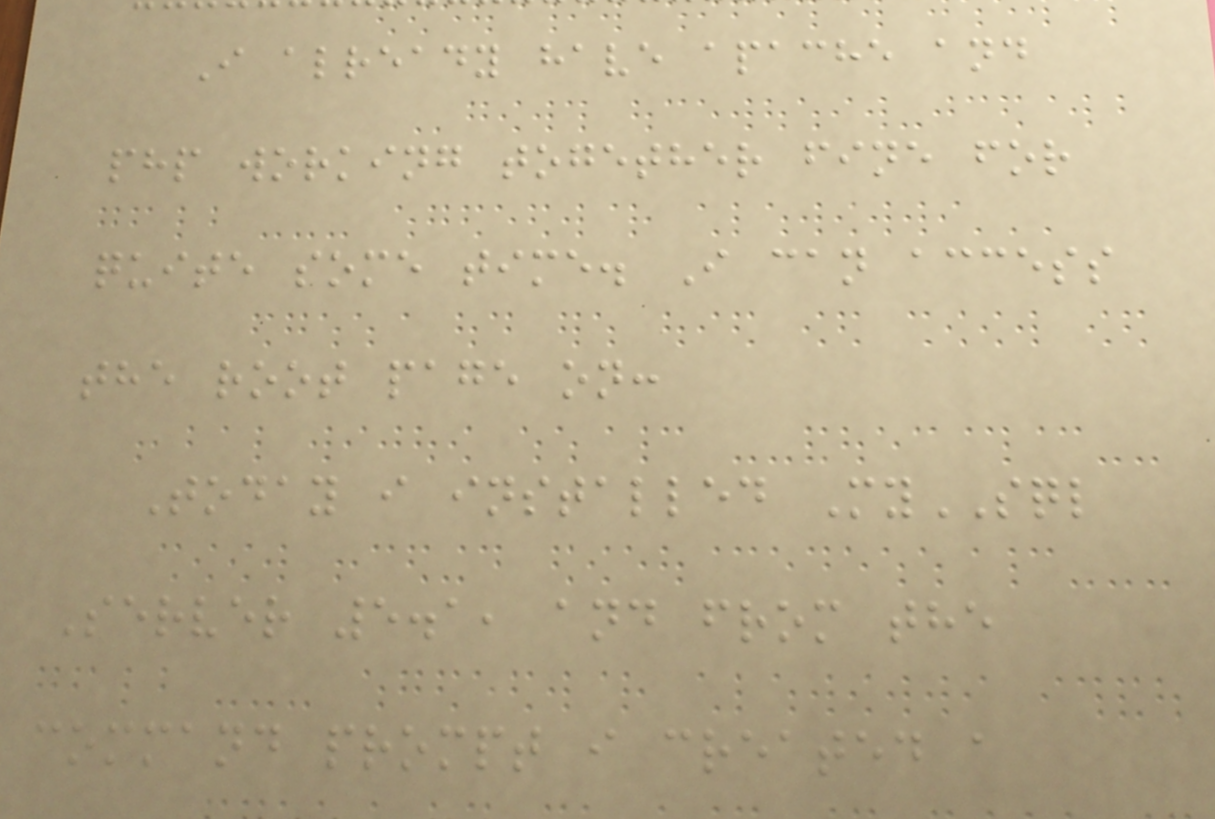I already have apache and
php working together fine for
quite some time. I can access
the root page on:
Today i installed MySQL
Server 5.1, and from the
command prompt i created a
